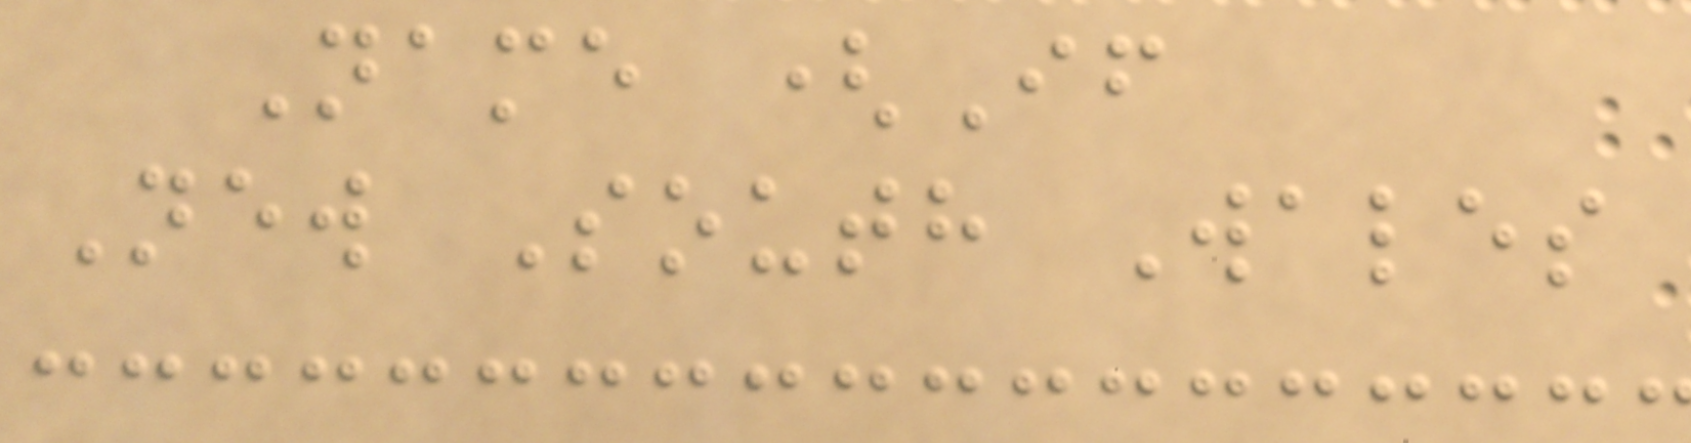Name (If
New South Wales
